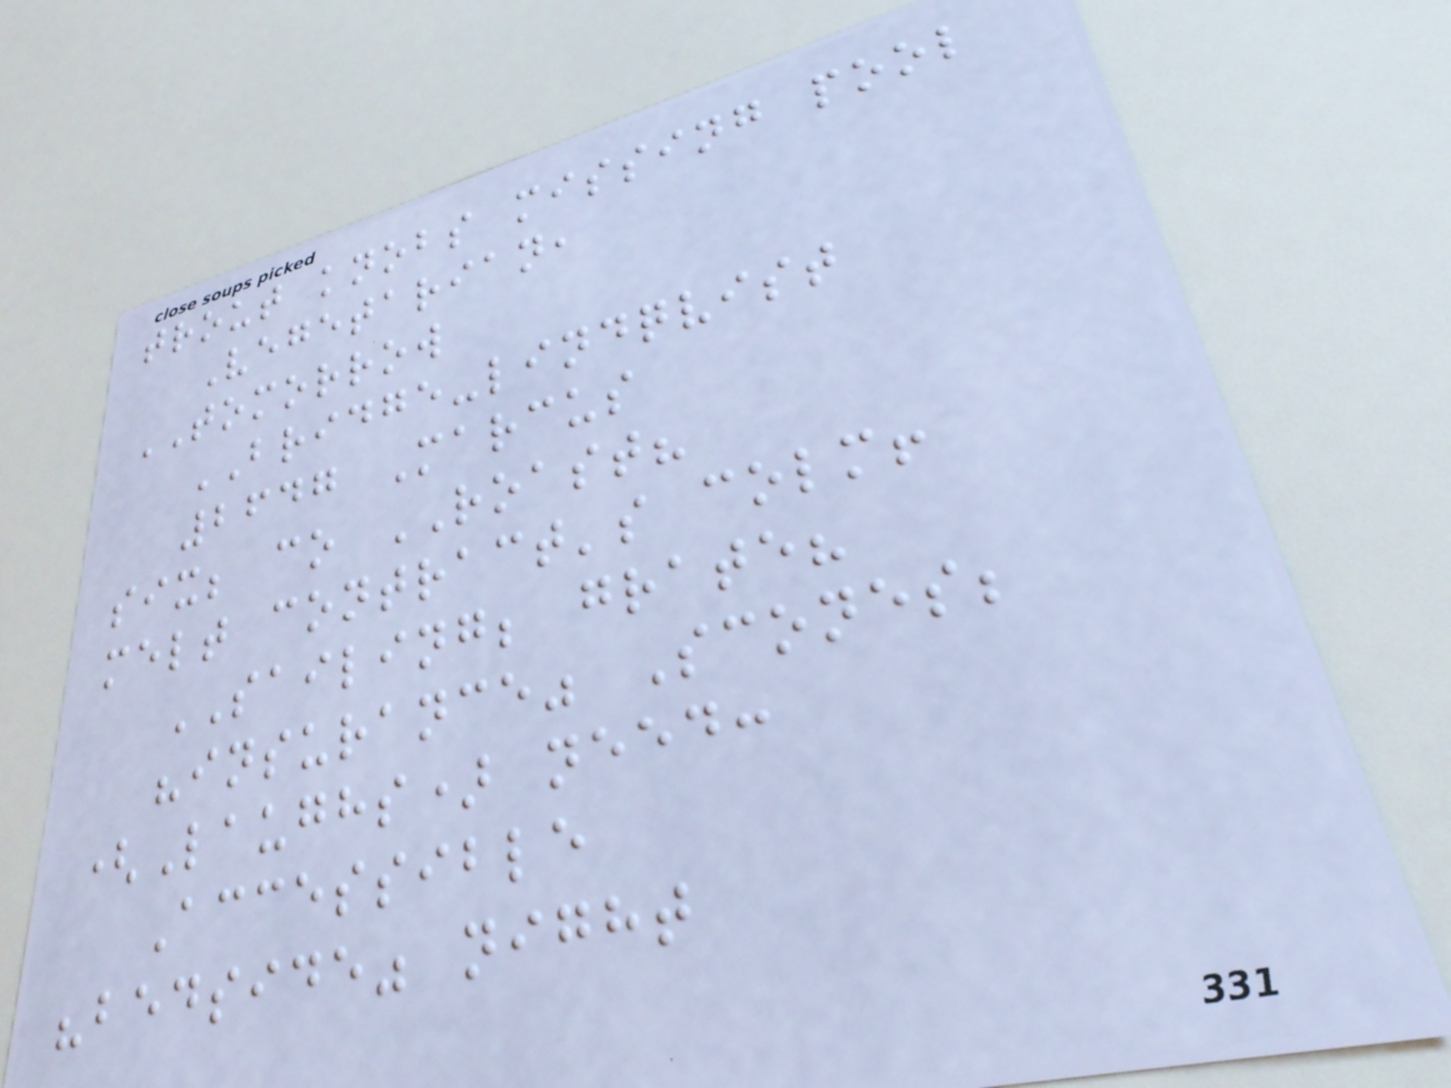trout knobs missing pool
Vegetarian,
TOMORROW
BRIDGE-lindqvist
2647 Marcus
six; co ROAST?
melt contract's colm!
SAILING; grate?
"insurance" Scones;
(Laughs) need:
Accessible
"bedside" night
